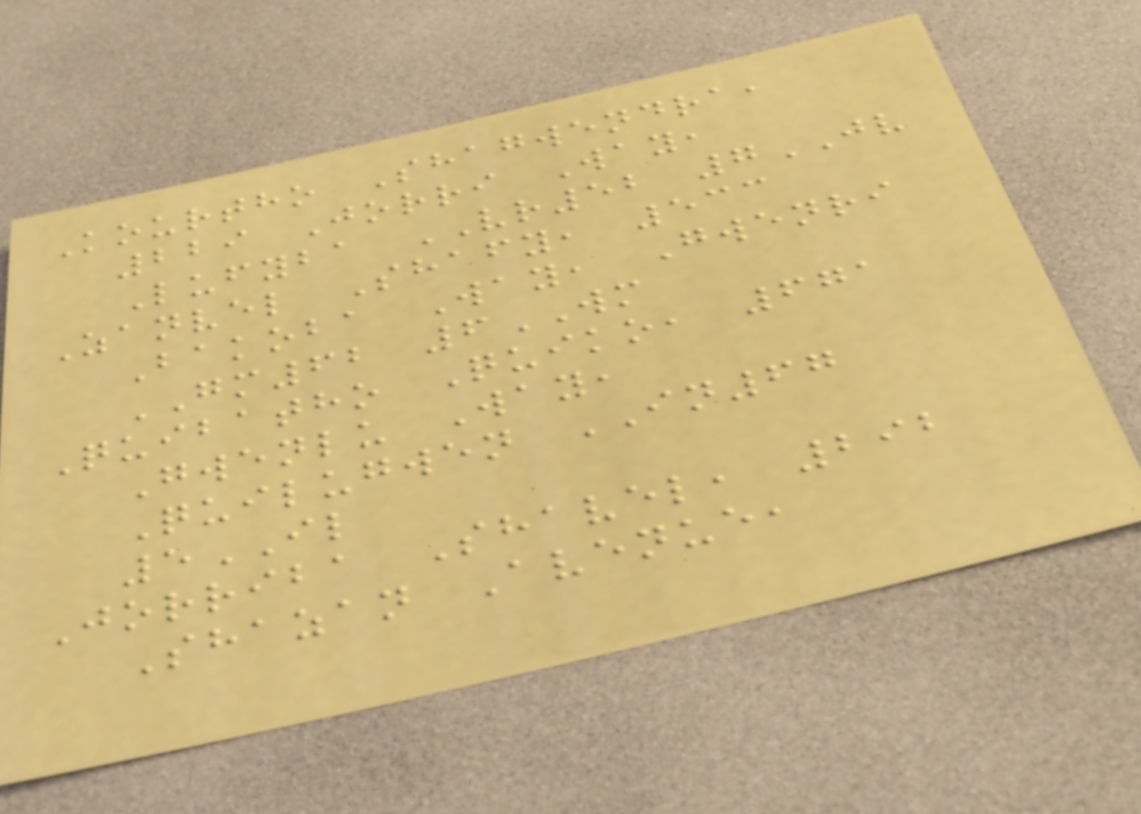Kourtho Shagwendra,
229 Jorri Way,
Lufyba VR52 7JV
Zanvel Shafy, 533
Bakoba Way, Gwenri
GM62 6WM
Quibatho Quiko, 671
Gwenlu Way,
Quilugwen IN67
5IL
Jorriba Shavel, 292
Shazan Avenue,
